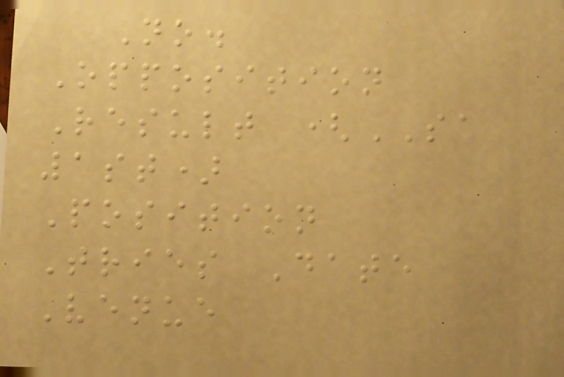No.
Opposition
Result (SA
1st)
Position
Tries Date
Venue
